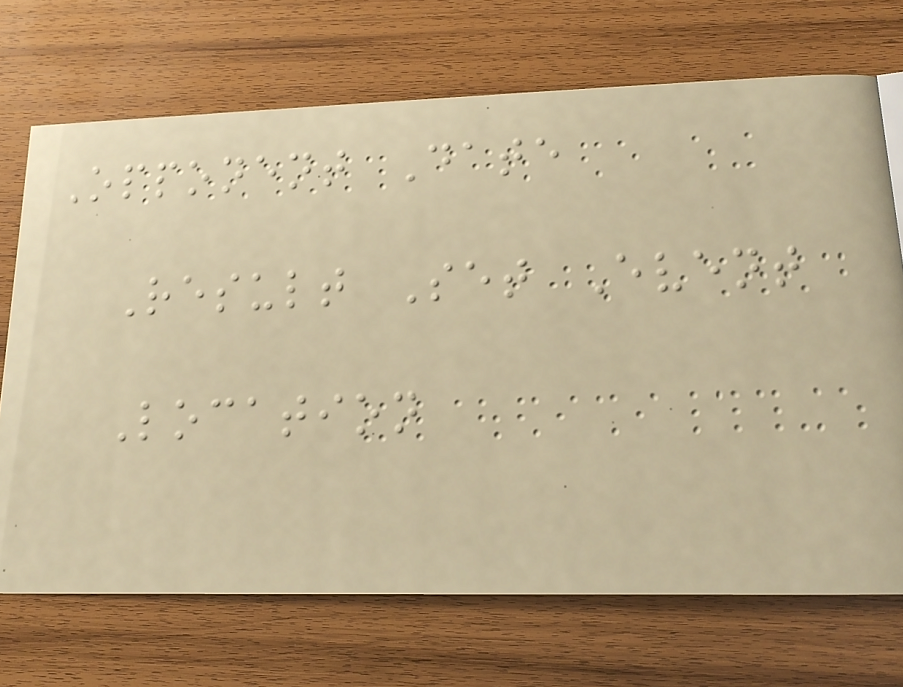Opponent Date
Result Set Event
Location
